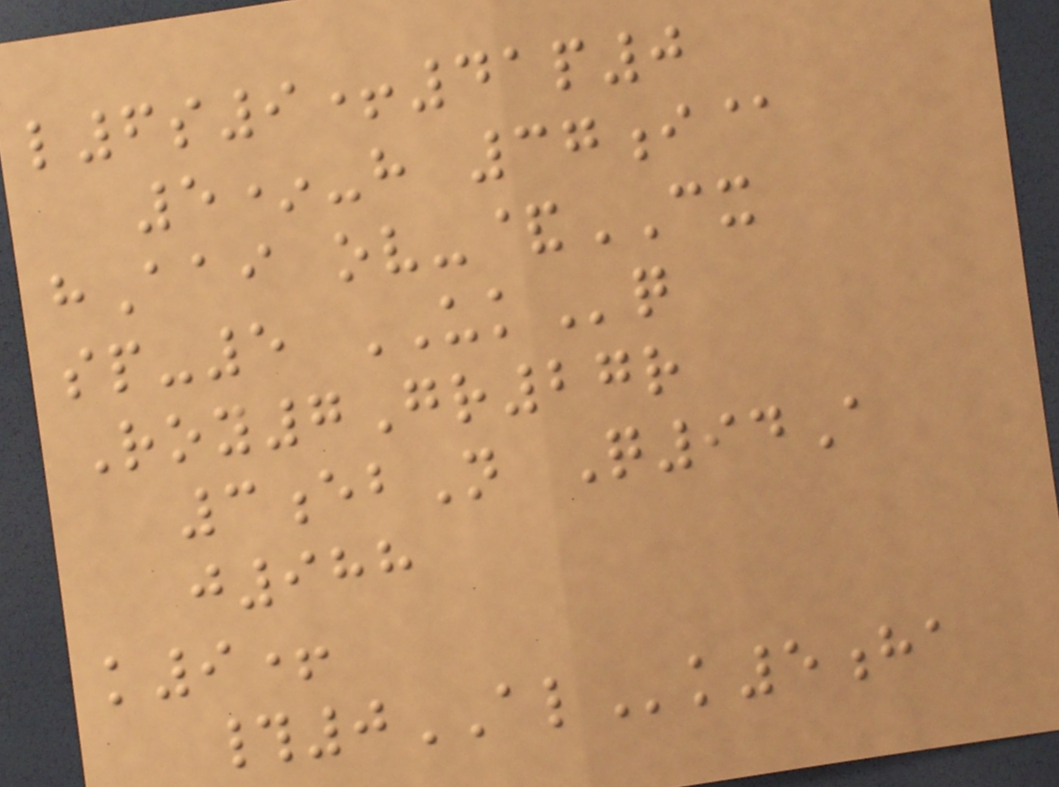l6s9+41p0
5*-h 37i@
hAai ov-&CX
sp-5 UKq
Roy7Gr27r
3ebN Q94A
j988
k9+
#0ALk5ha
